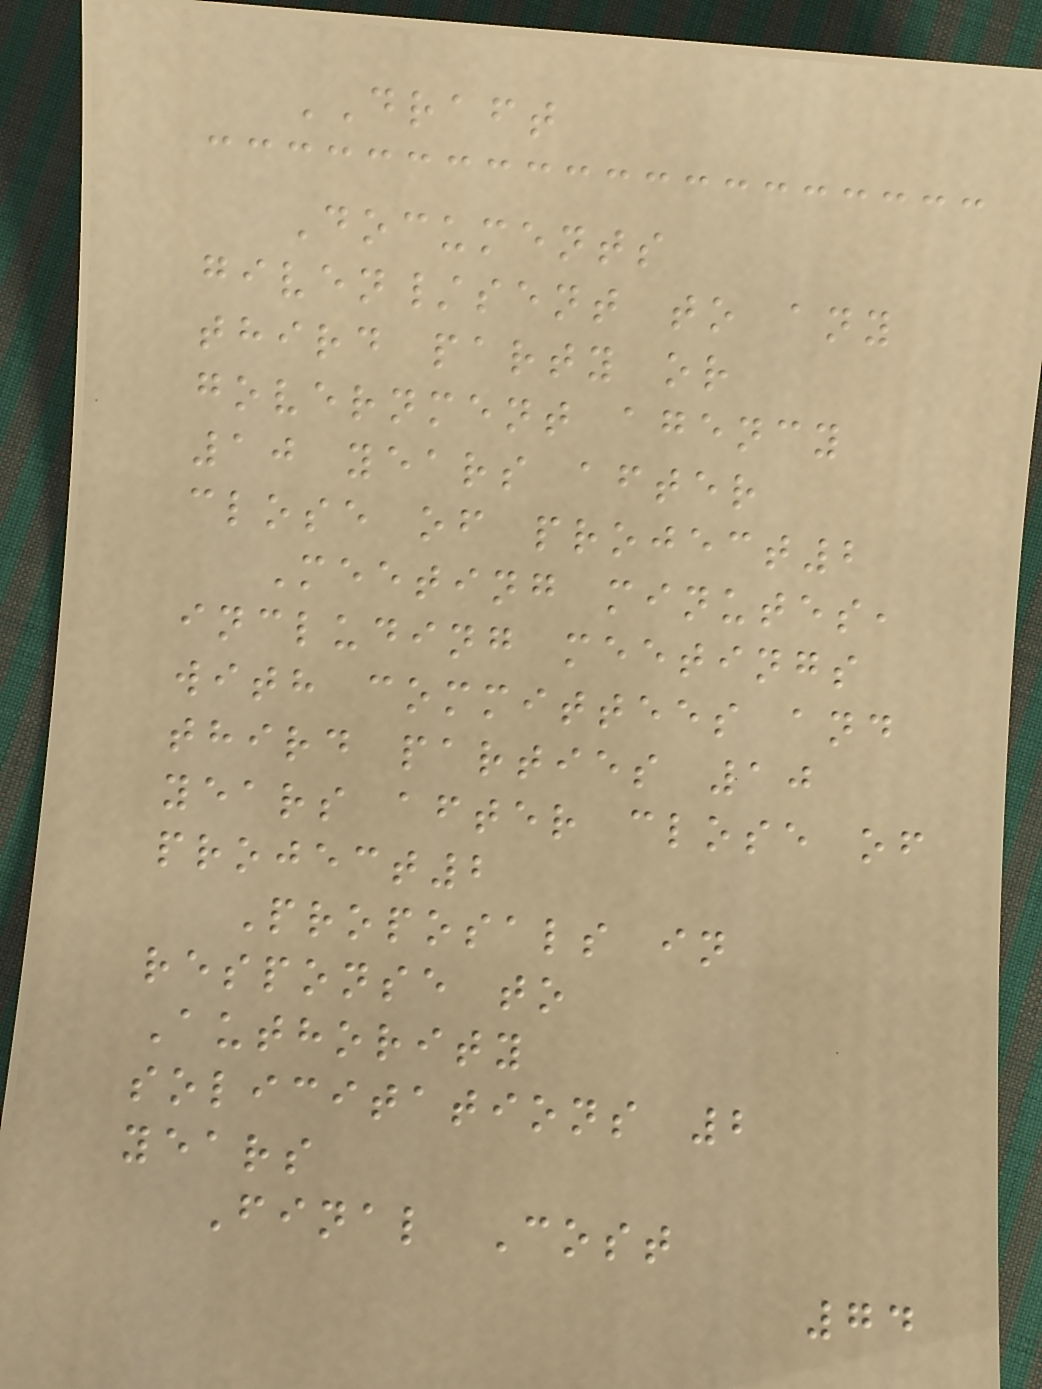DRAFT
Documents
given/sent to any
third party or
government agency
10 years after
close of project2
Meeting minutes,
including meetings
with committees and
third parties 10
years after close of
project2
Proposals in
response to
Authority
solicitations 2
years
Final Cost
74
